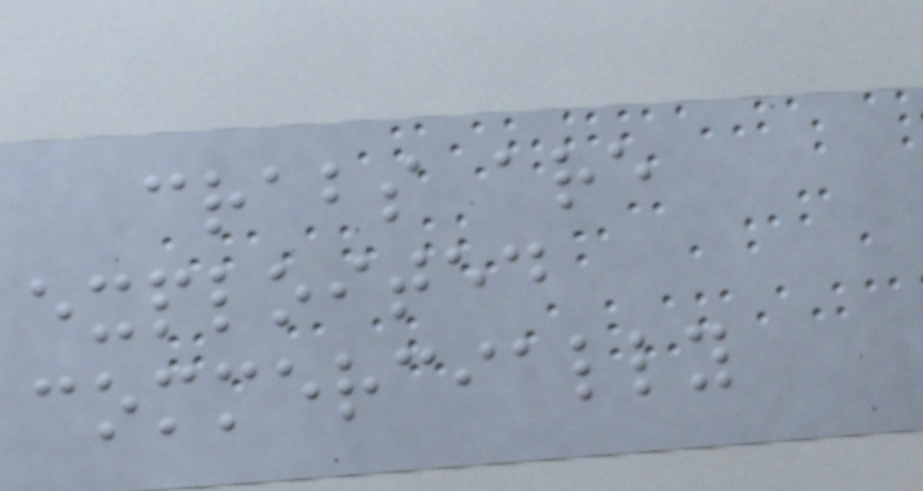crabs are
exploited
commercially
